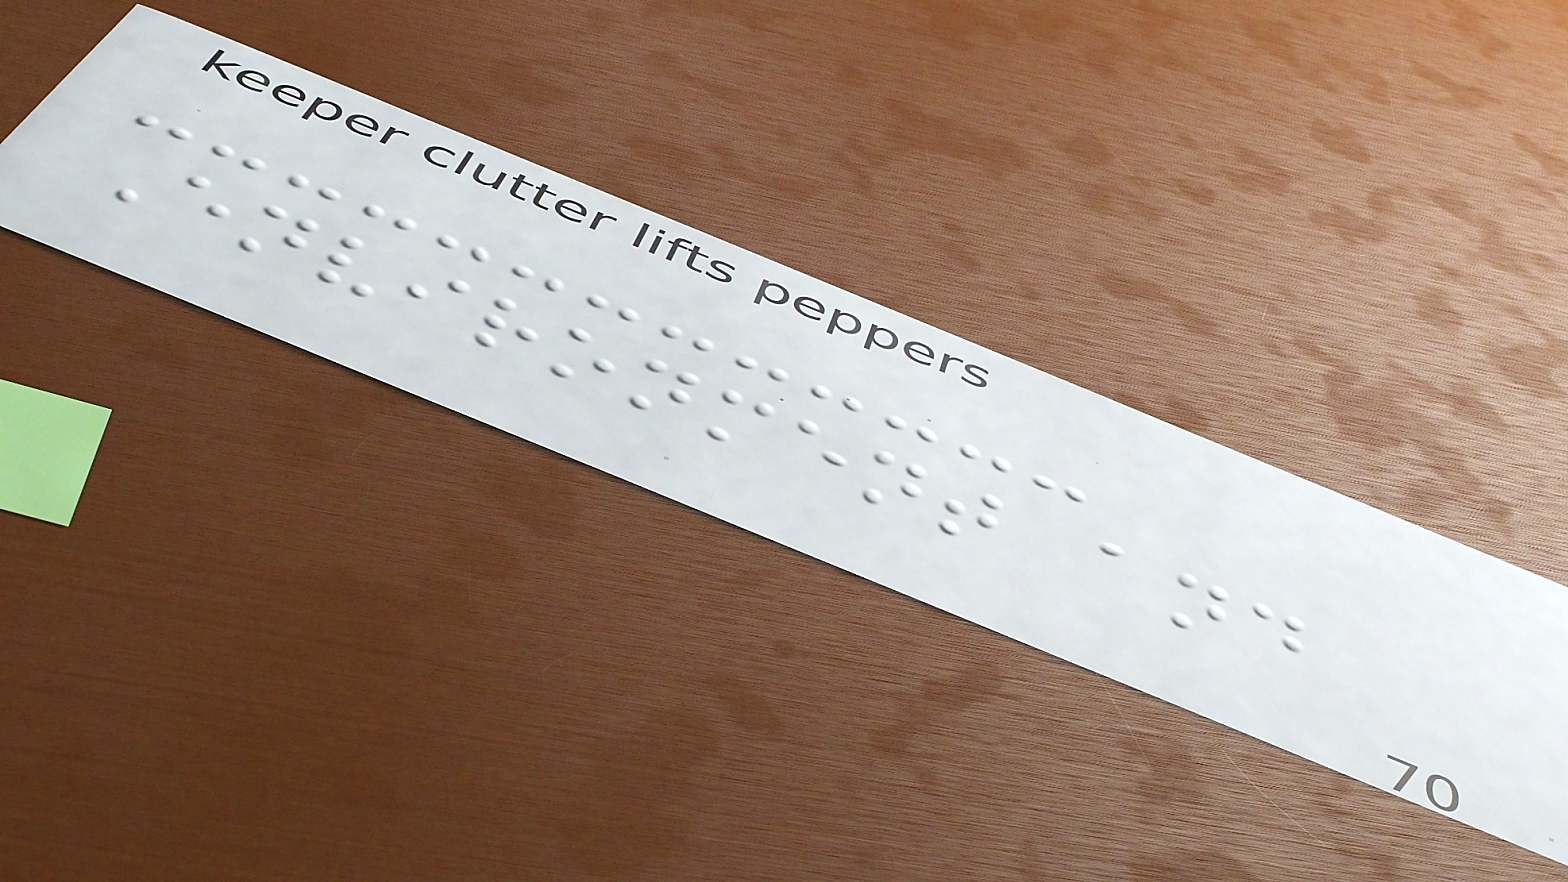Environment and
